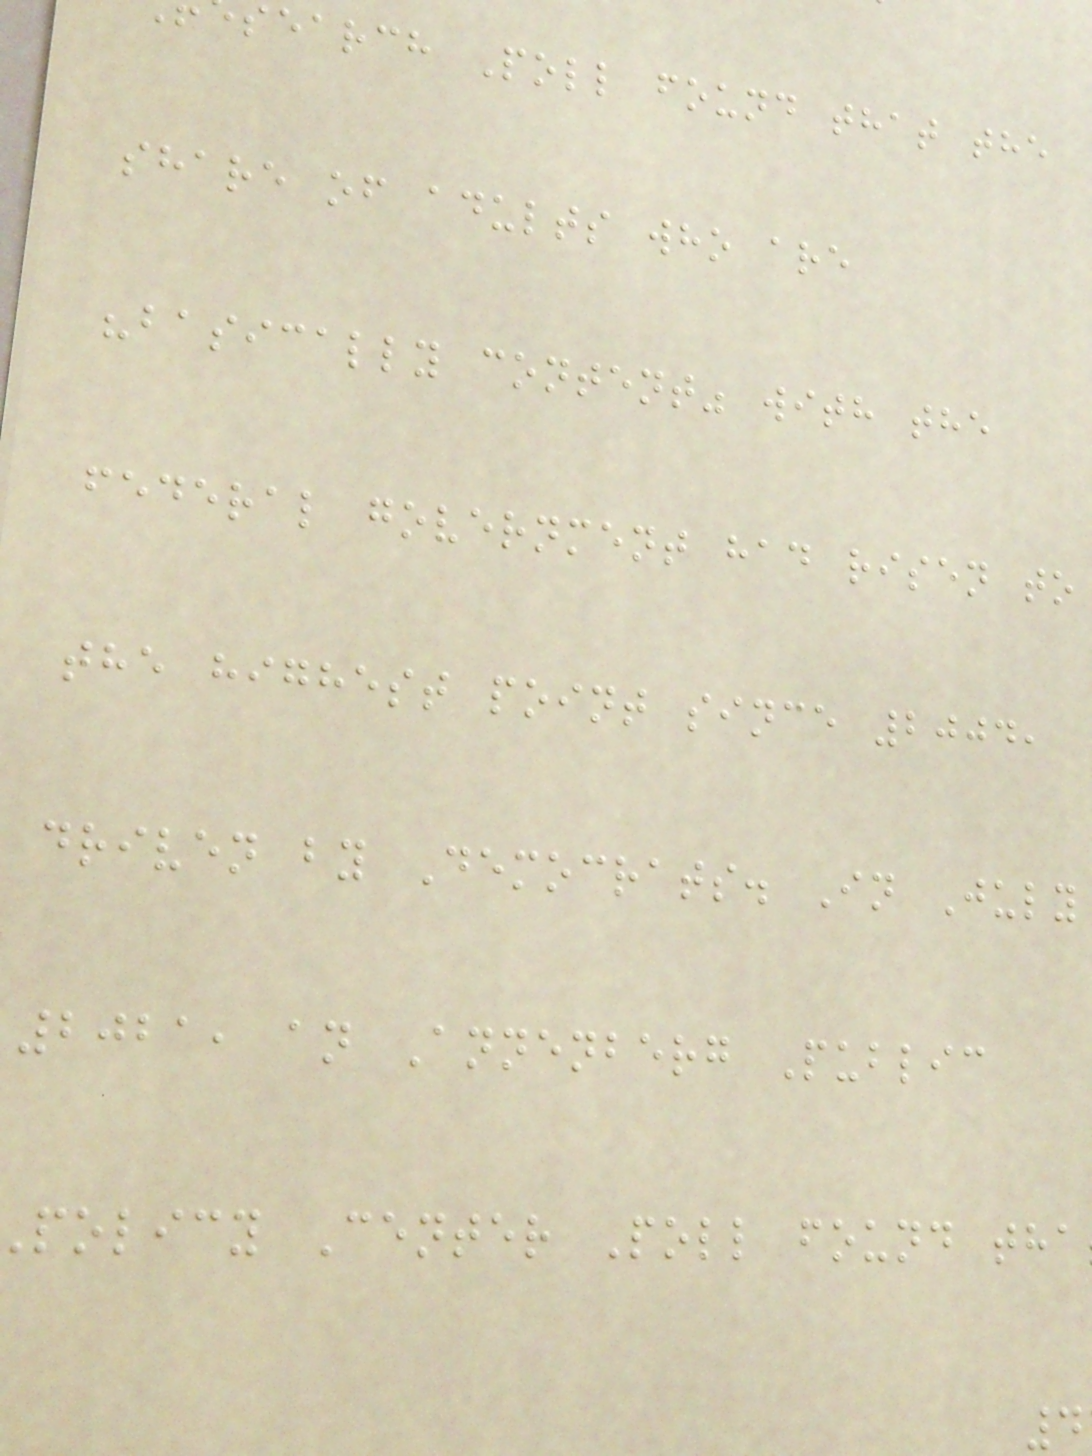search Poll found that the
share of adults who are
"basically content" with the
federal government had risen to
the highest point since 2004,
driven by Democrats. In July
2021, an Annenberg Public
policy Center Poll found tha
